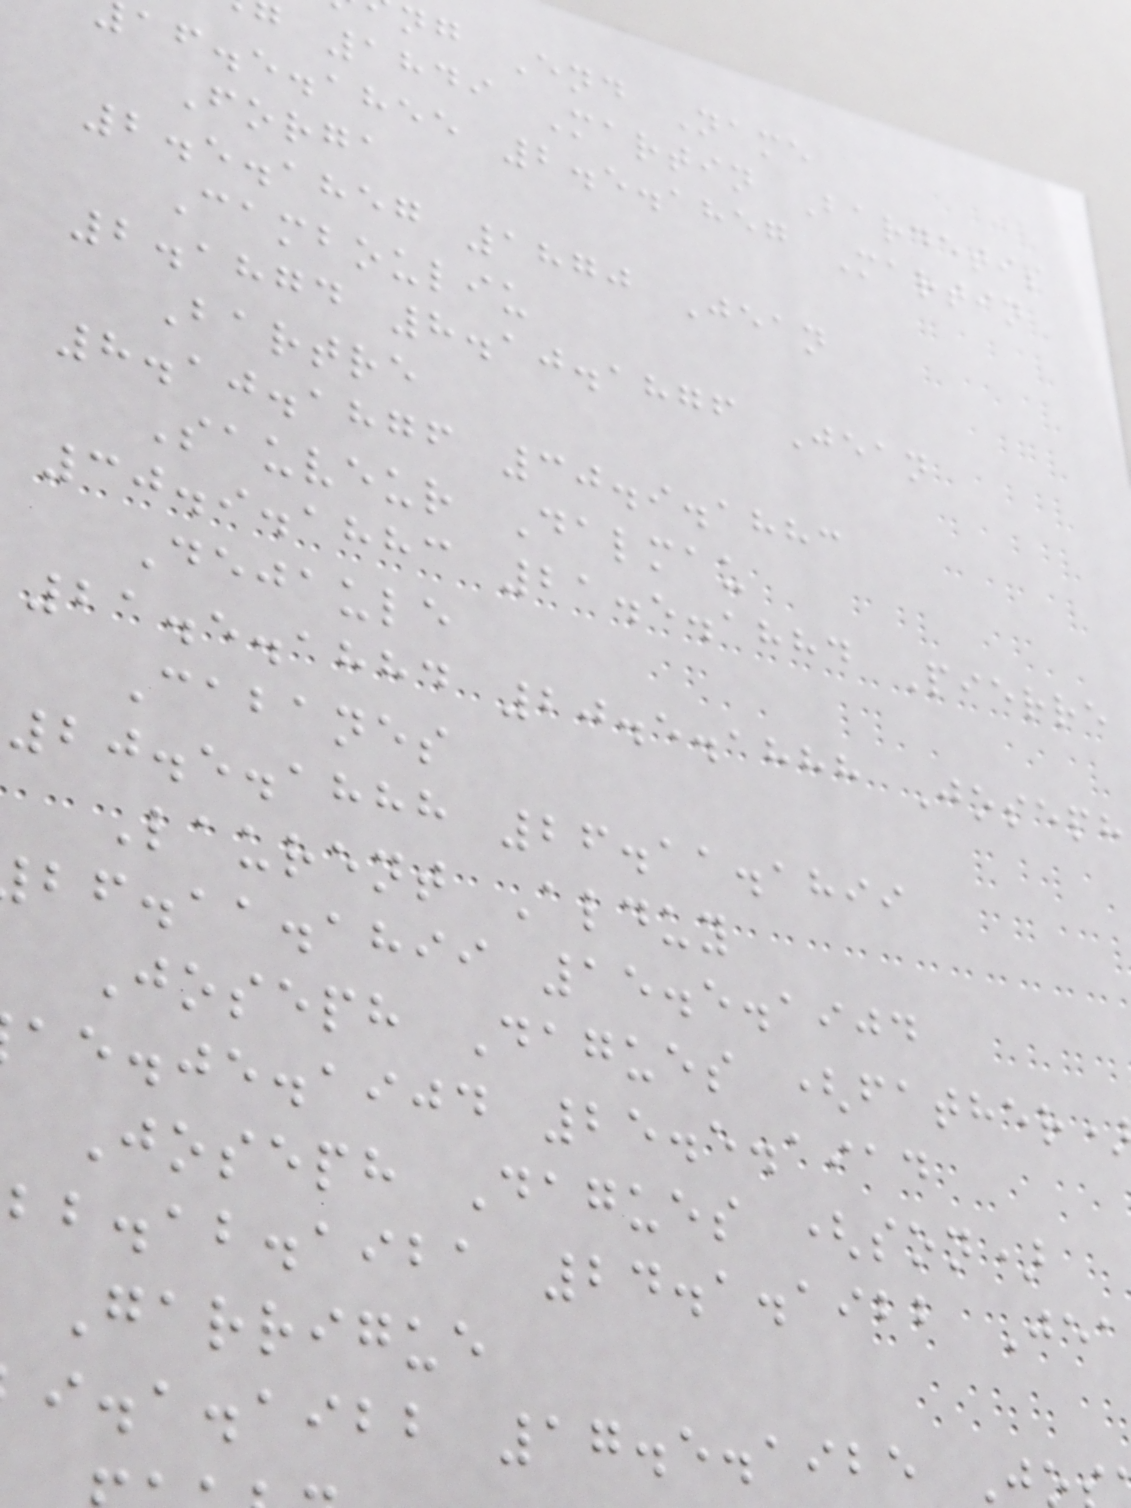ng End Name
1849 Martin Bardetis
af.e.ahee 2.5.1857 Martin
Forga
2.5.1857 1870 Jean
Cambouliu
2.1874 8.10.1876 Jean
Bartre
8.10.1876 30.9.1883
Sauveur Dalmau
30.9.1883 21.5.1884 Pierre
Dejaule
21.5.1884 20.5.1888 Joseph
Cabanes
20.5.1888 26.11.1899
Laurent Alduy
bf.aa.ahii 15.5.1904
Joseph Dagues (father
ae.je.aijd 25.5.1914
Joseph Dagues (son)
bb.ab.aiba 24.1.1922 Jea
Garrigue
i.a.aibb 17.5.1925 J
